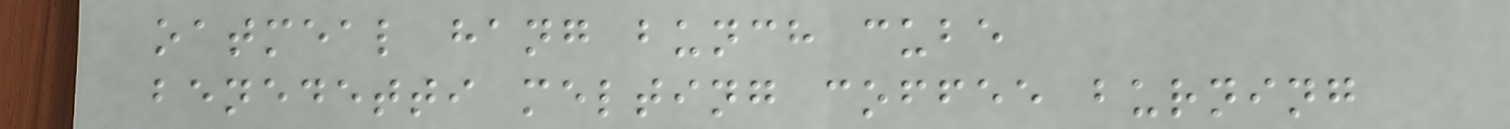oatmeal hang bunch cube
benedetti melting coffee burning
